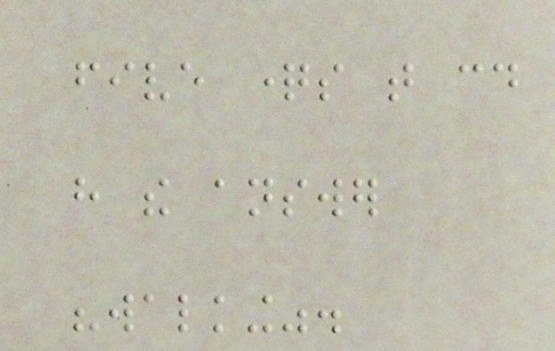five questions that could
have the answer
"walking".
